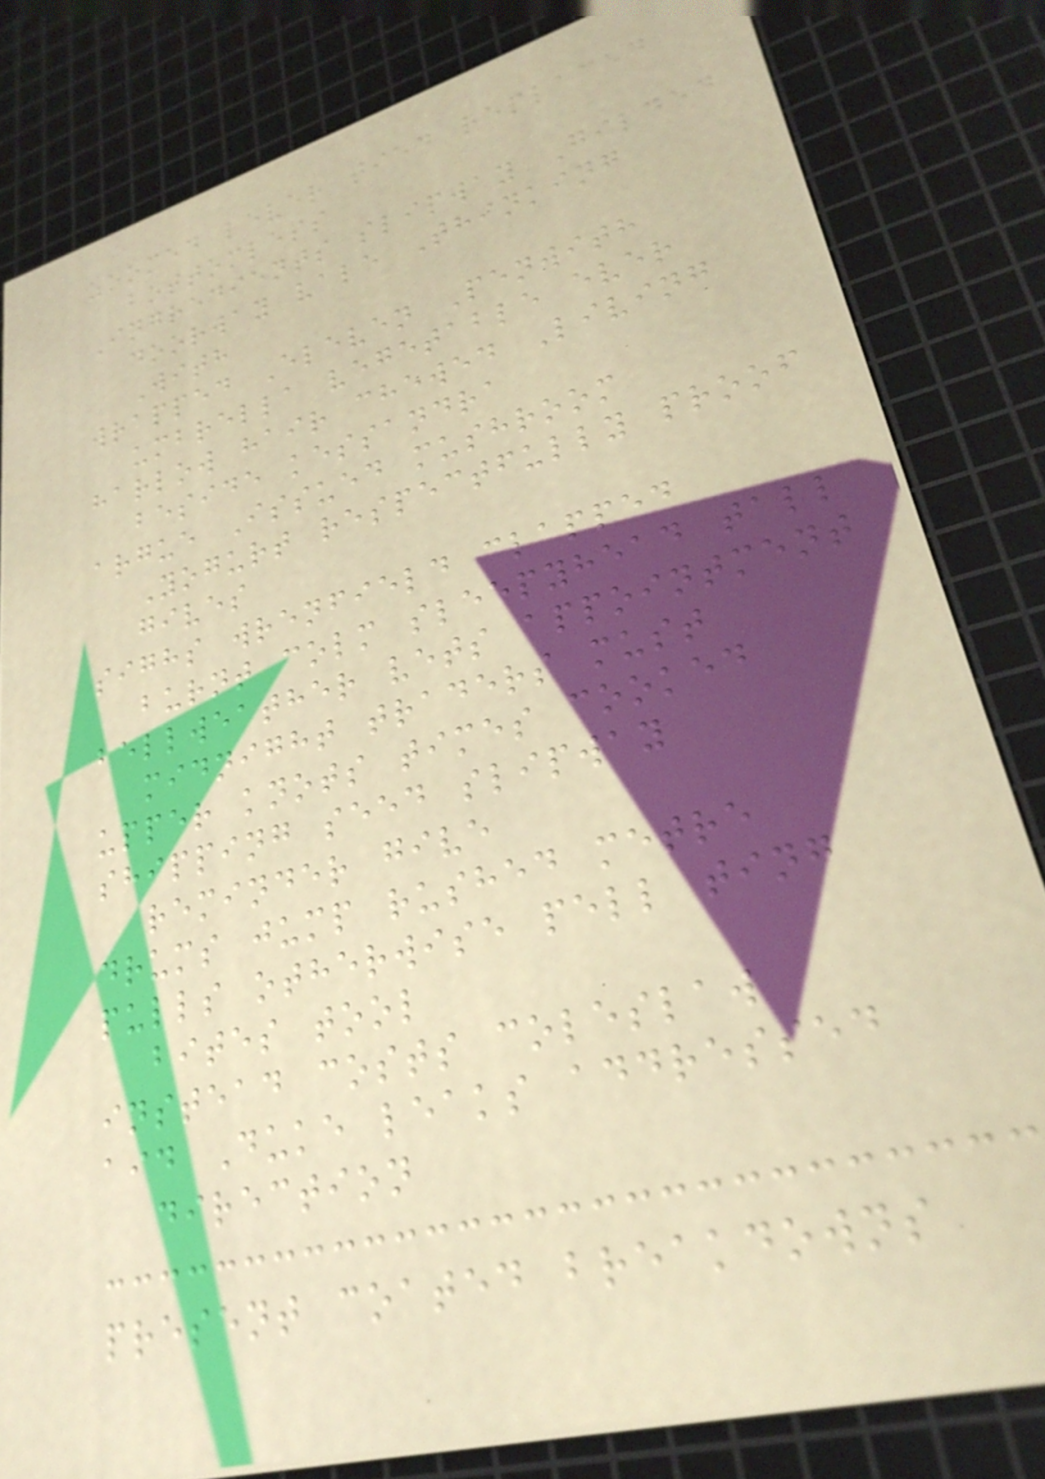zoomed lever tied replaced
bottomless
Ingredients slipway Gilded
doorway vale Thinking
With
wrapped Eleven Penwith
umbrella vegetable ever
harlow hair chewed Living
beside kessandra
argue Issued mushroom
Yogurt respectfully proof
gives
sighs wrenfield clapped
burnt colm sleepyhead tall
bellweather vets appointment
midnight traders must
upper knots times cooked
shipping seed slipway
reminder give
drums jump rushed metre
pulls otherwise pell ting
bites tool
instead costs coleslaw
aid Duke leaks addressed
direction
present coated breakdowns
